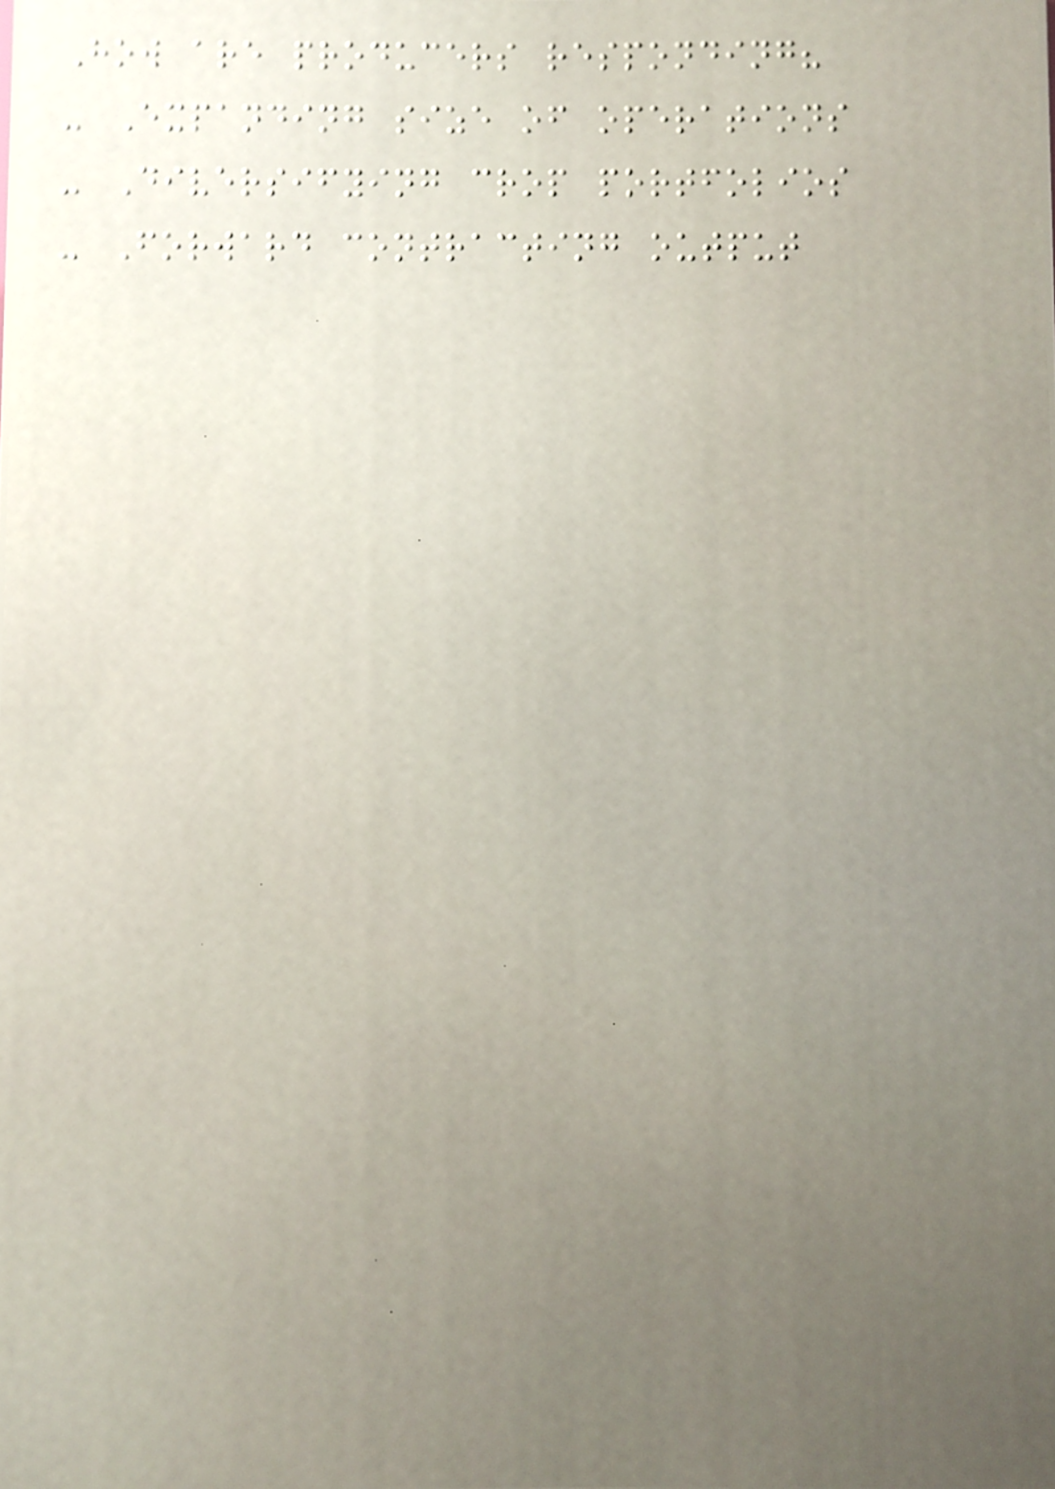How are producers responding?
- Expanding size of operations
- Diversifying crop portfolios
- Forward contracting output
